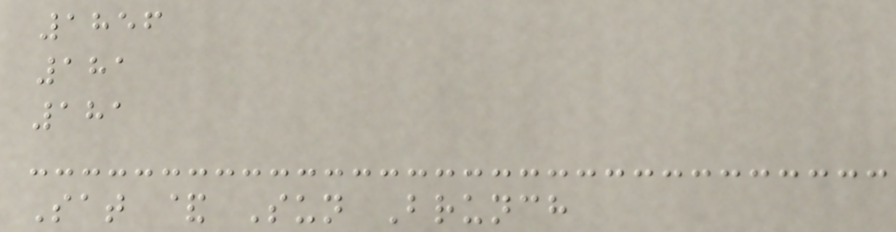1856
181
181
Sat & Sun Brunch
